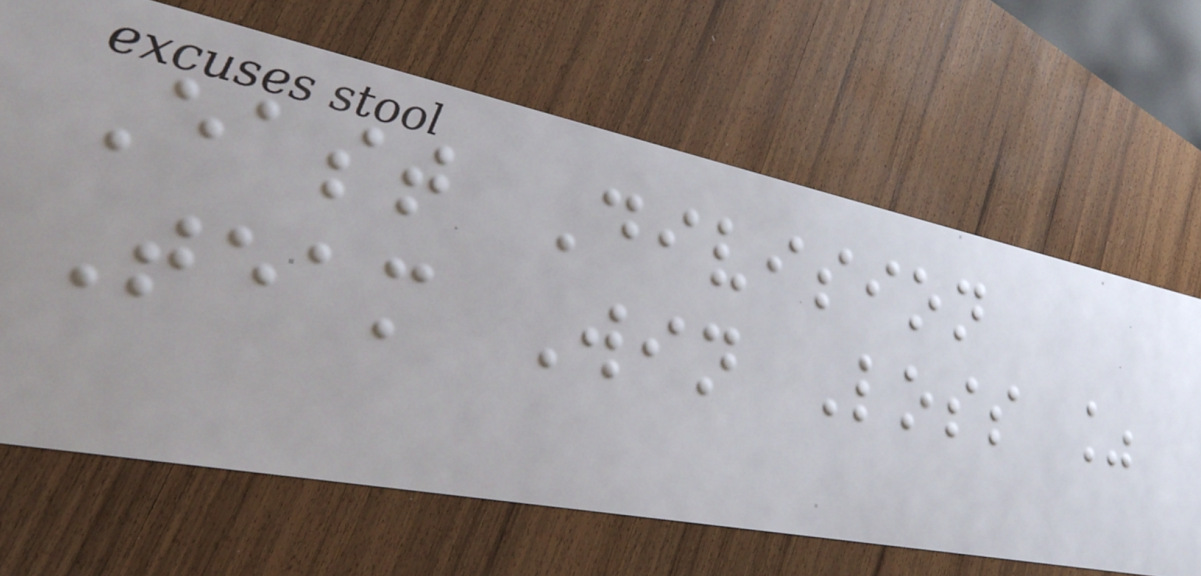East Division
Team Win Loss %
